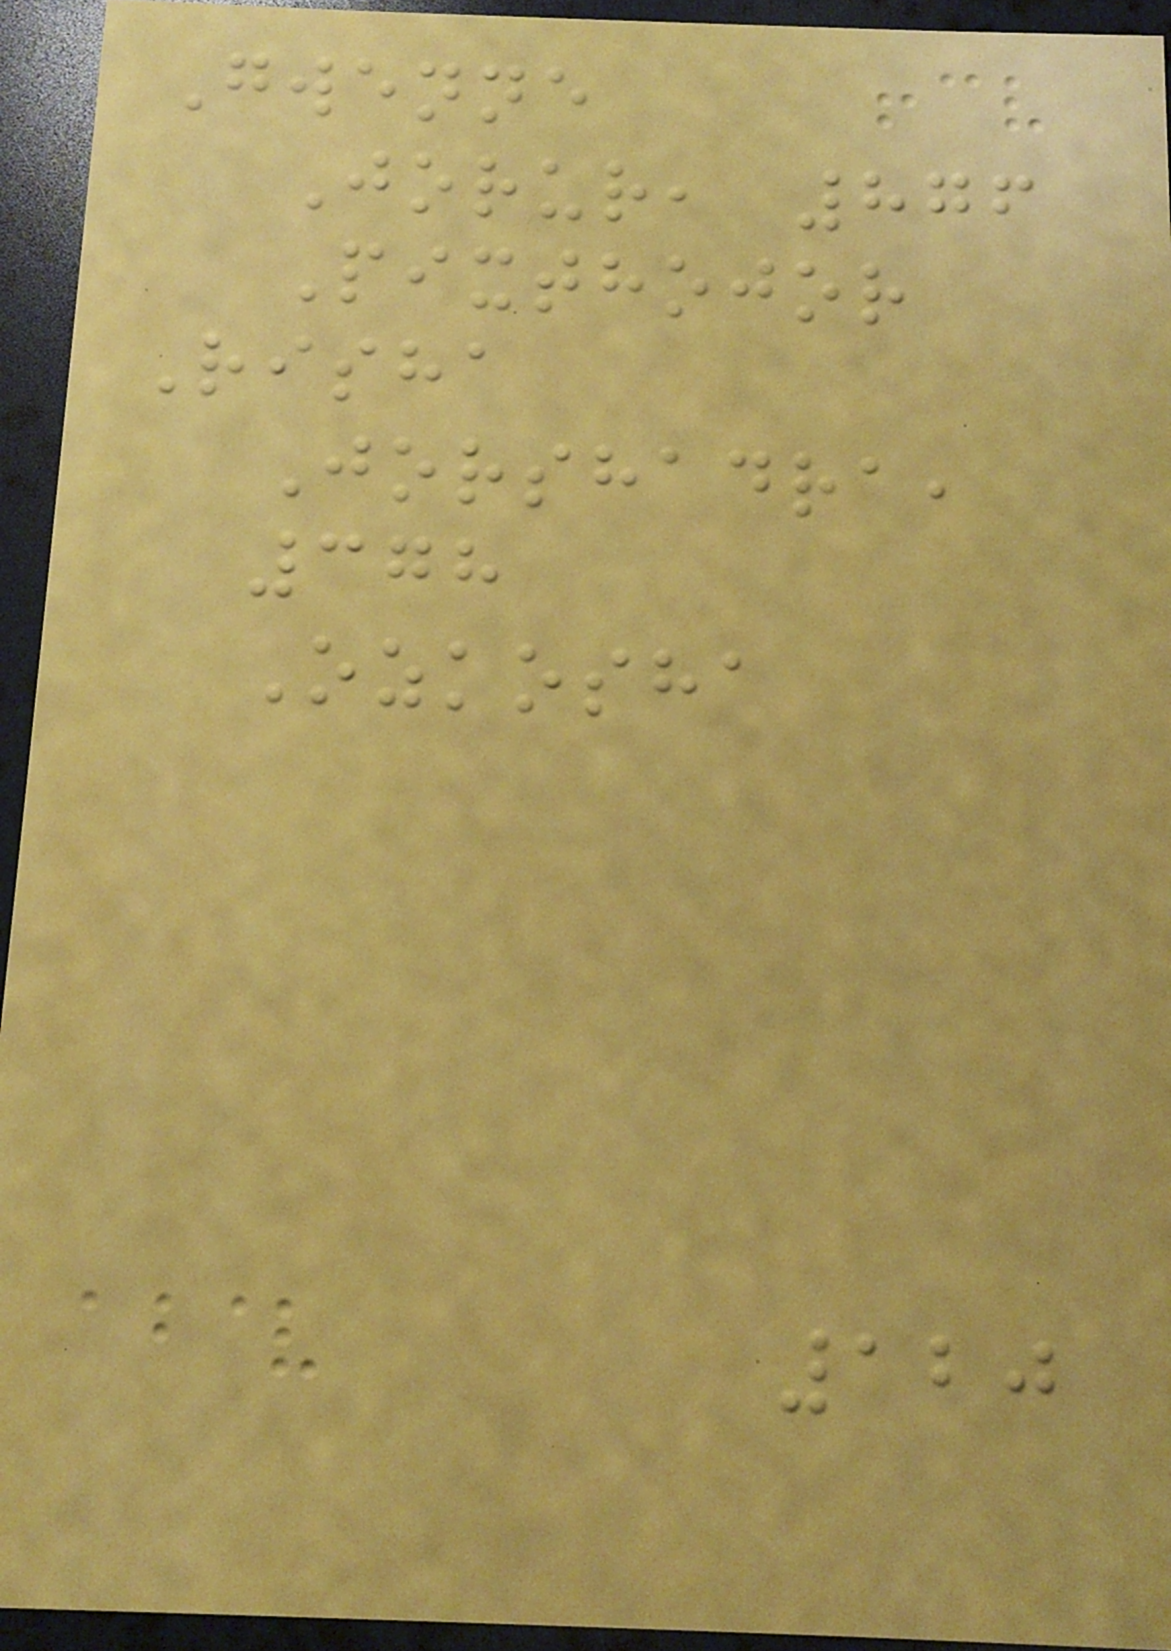Gwenne
Jorur, 876
Pixthojor
Risha
Jorshadra,
378
Ozkosha
120
